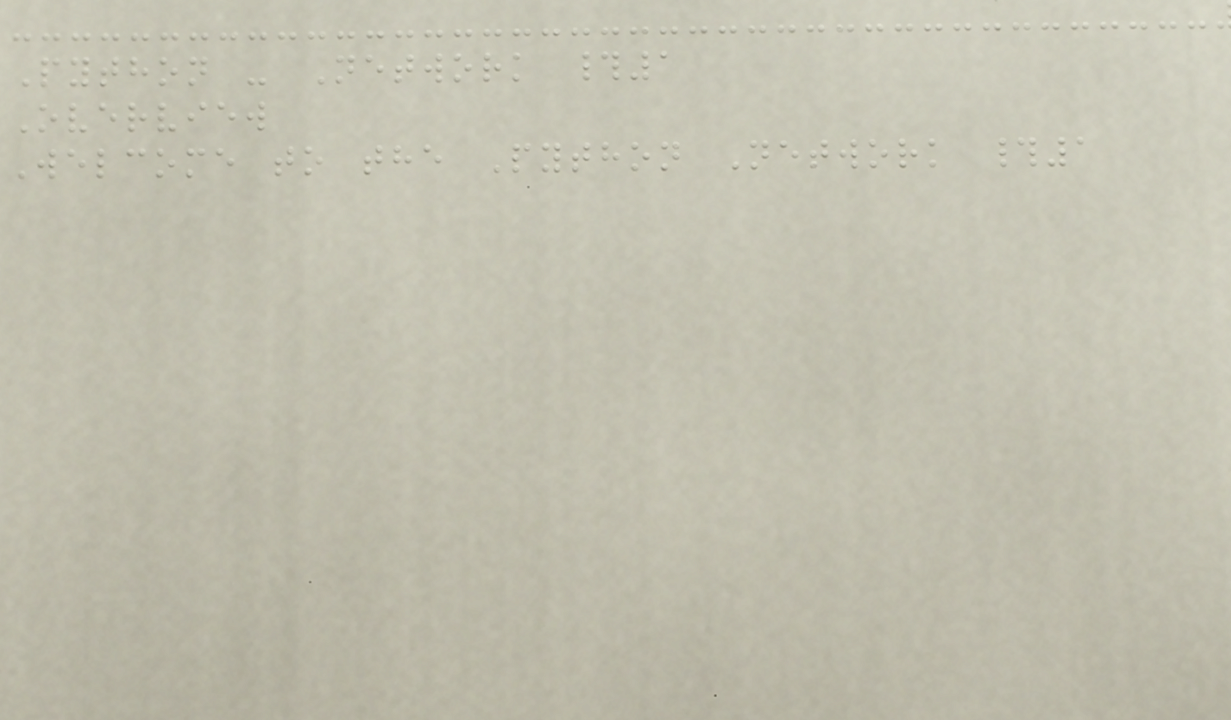Python - Network #1
Overview
Welcome to the Python Network #1
